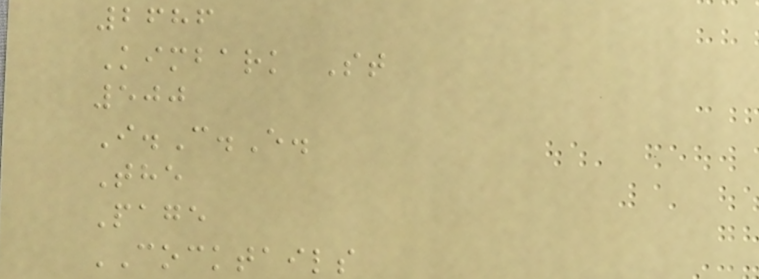2686
Kimbark St
500
I.C.E.
The
Page
COCKTAILS
